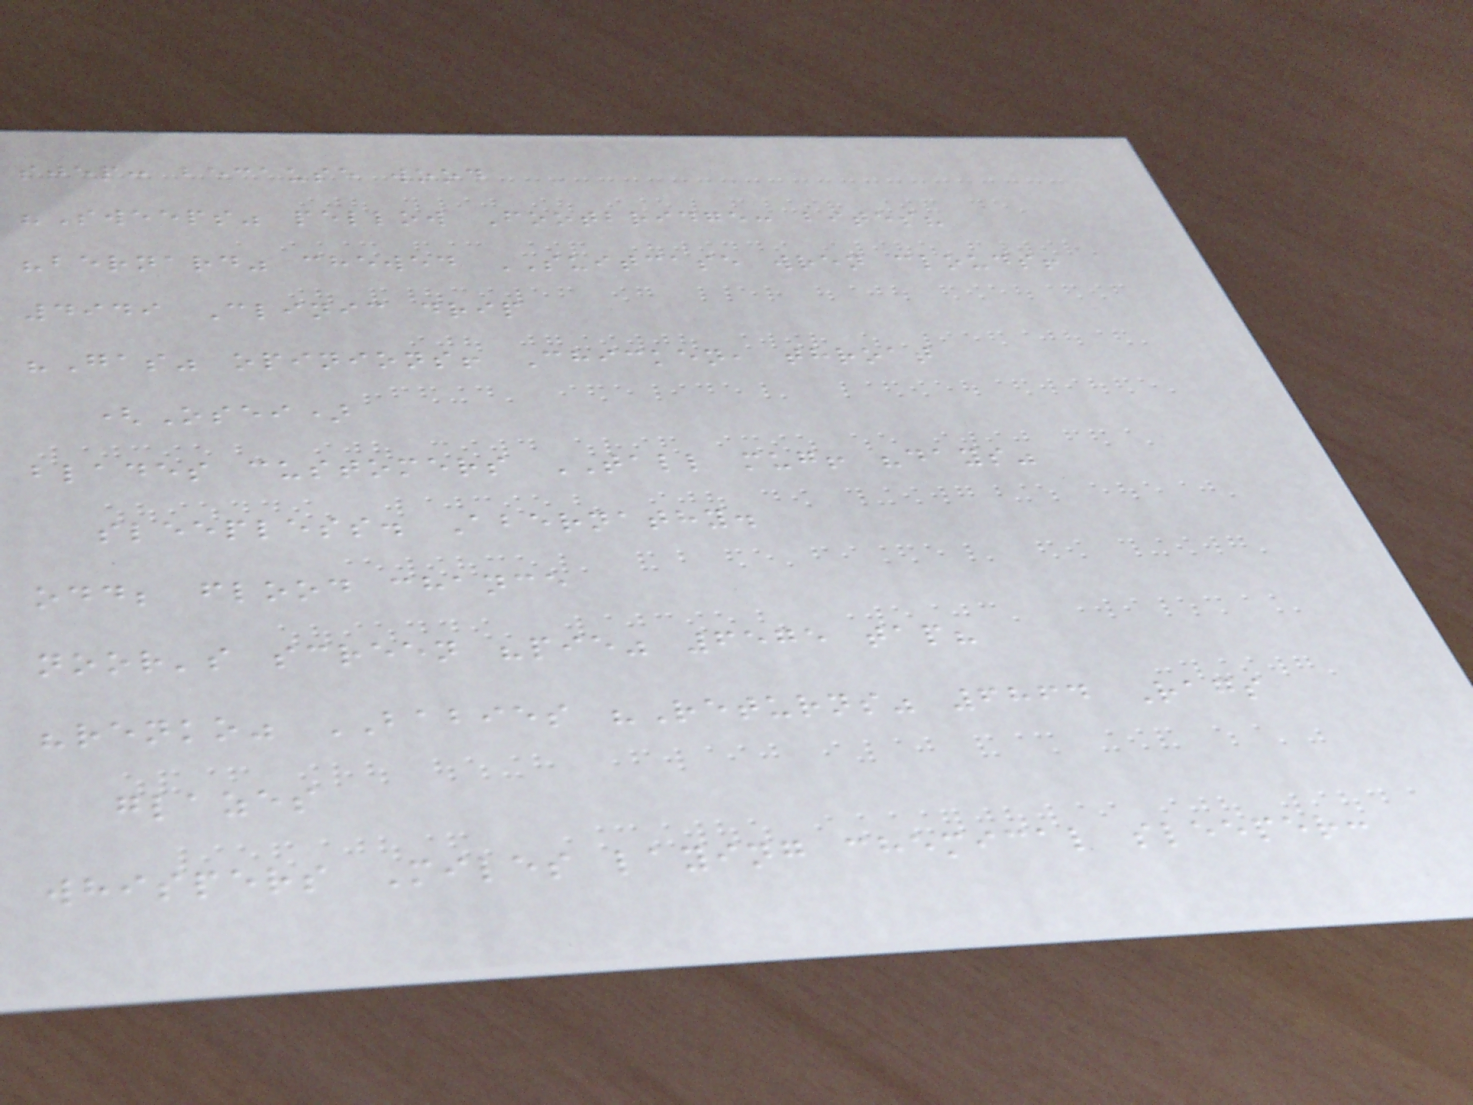step: because wood
"Sweeps" pellow Footbridge: bites?
"bernard" chewed SUITCASE wren clouds!
4949 Clinic drip
"Gas" opinions! Chicken, throat
(Osei)
blades customers TALL mug! "days"
sleepless. Abernathy.
odd; flood chance
noor's screen "pie" 6575 tap?
"renko" BABIES "Returns" 6864 Rags
glazes
whispers Miles laying chemical sleeper:
